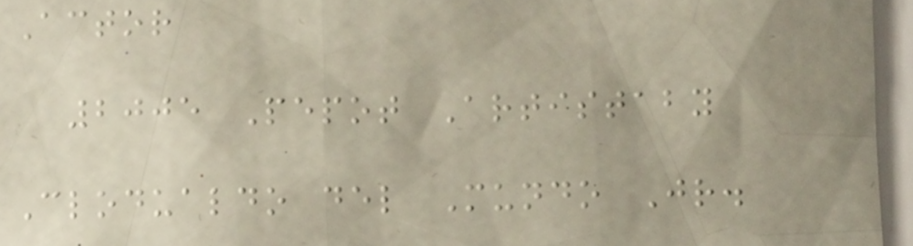Actor
2005 Pepot Artistaby
Clodualdo del Mundo Jr.
